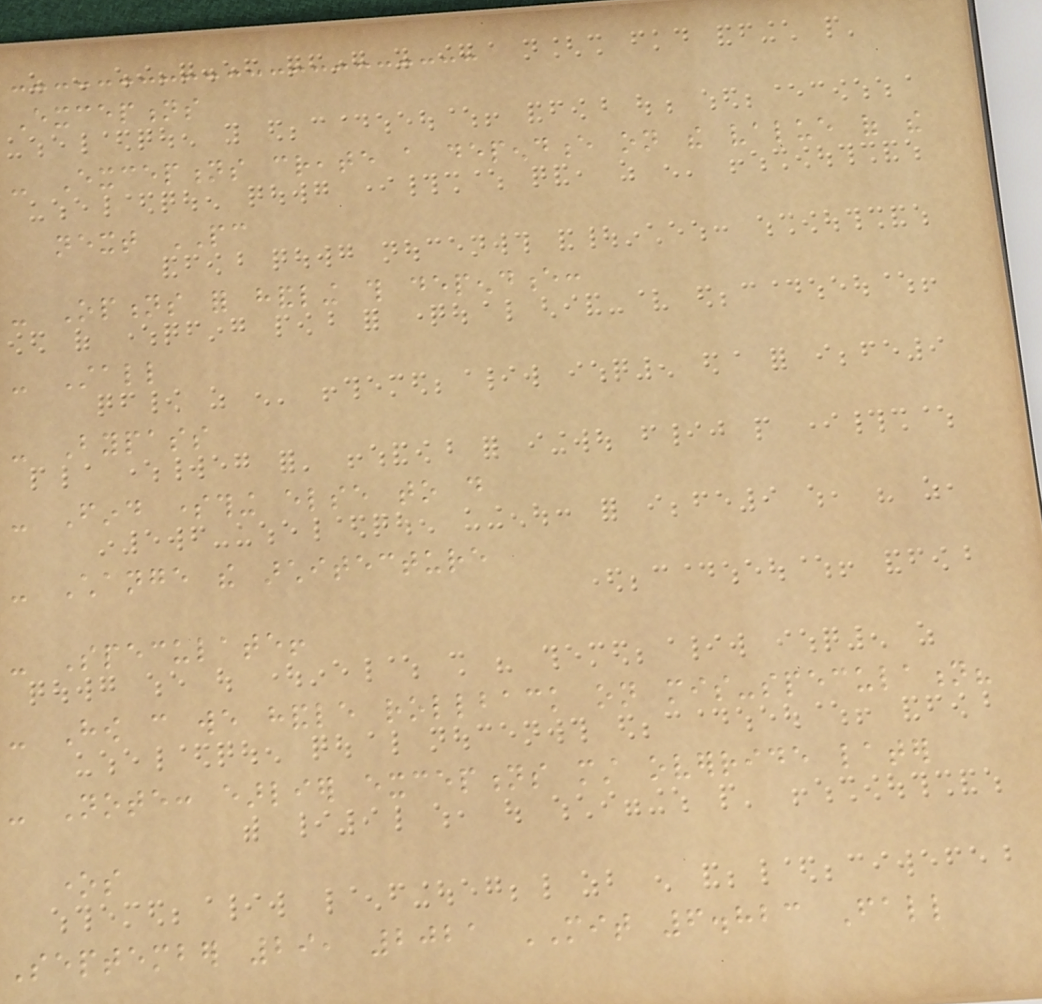Exceptions
- Exceptions create a dependence on the value of the
next PC
- Options for handling this dependence:
- Stall
- Bypass
- Find something else to do
- Change the architecture
- Speculate!
- How can we handle rollback on mis-speculation?
- Note: earlier exceptions must override later
ones
September 29, 2021 MIT 6.823 Fall
